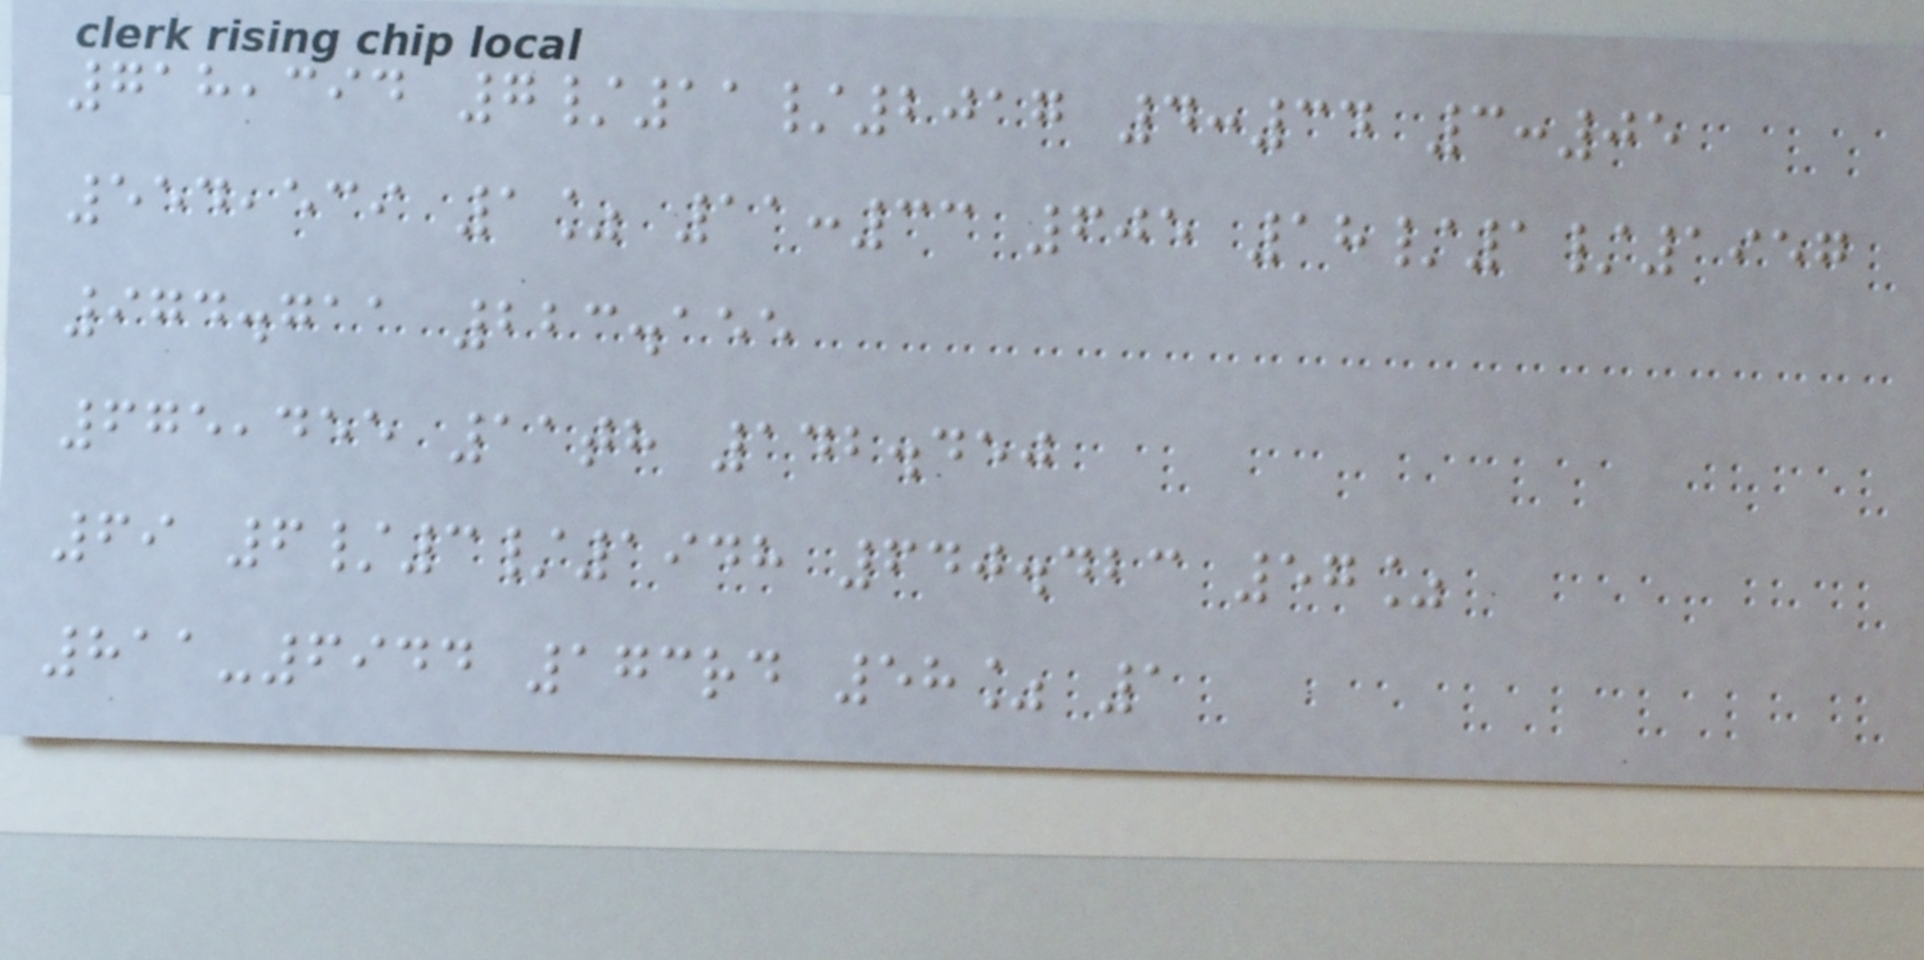718,394 7/11/2017 4:34 3:05
554,539 1% 11:33 605 18/1/1957
974.711 223.155
675,455 11th 142.450
69 6/3/1948 640.423 57%
811-6944 173rd 58% 1
